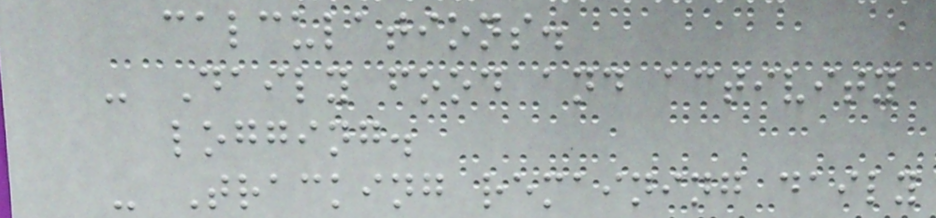calculations.
- Daily food and activity
logging.
- Tracking remaining daily
